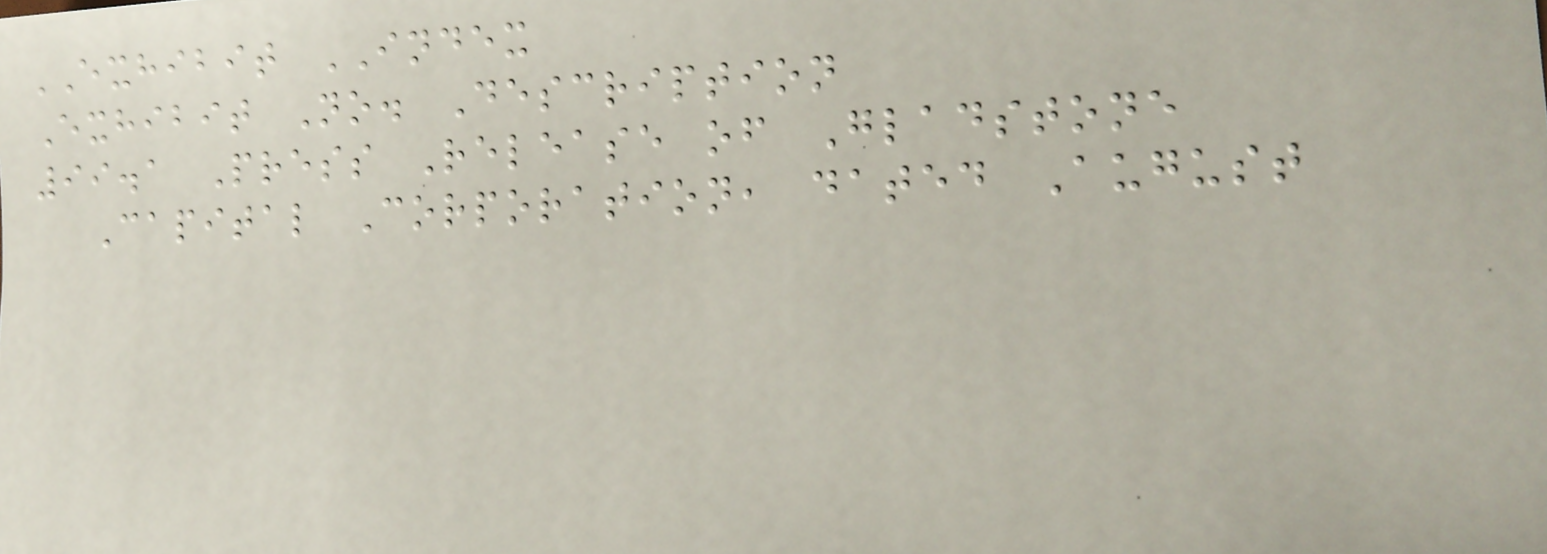EXHIBIT INDEX
Exhibit No. Description
99.1 Press Release of Gladstone
Capital Corporation, dated August
